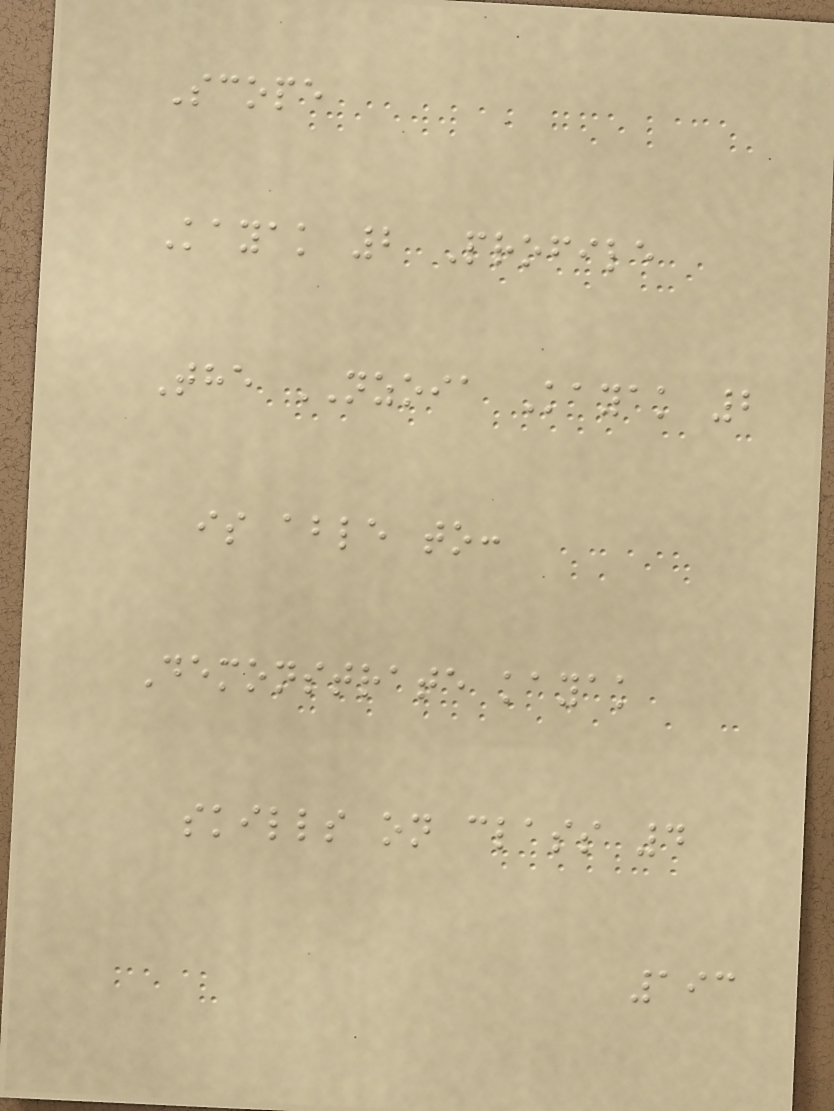Scope
Kayak 2 Profile
The NZOIA Kayak 2
is able to:
Demonstrate kayak
skills on class 4
193
